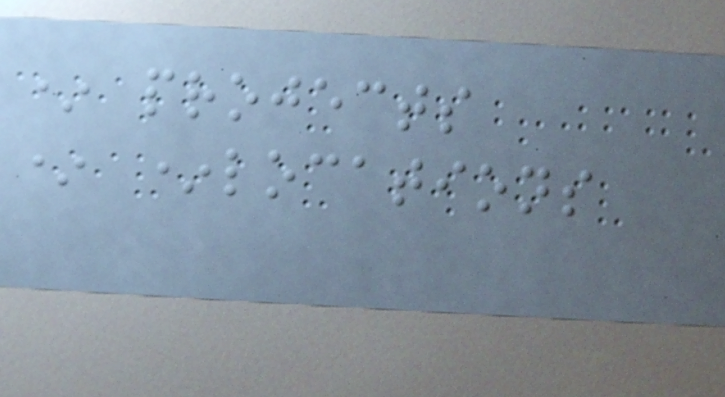* projects
* *locations
